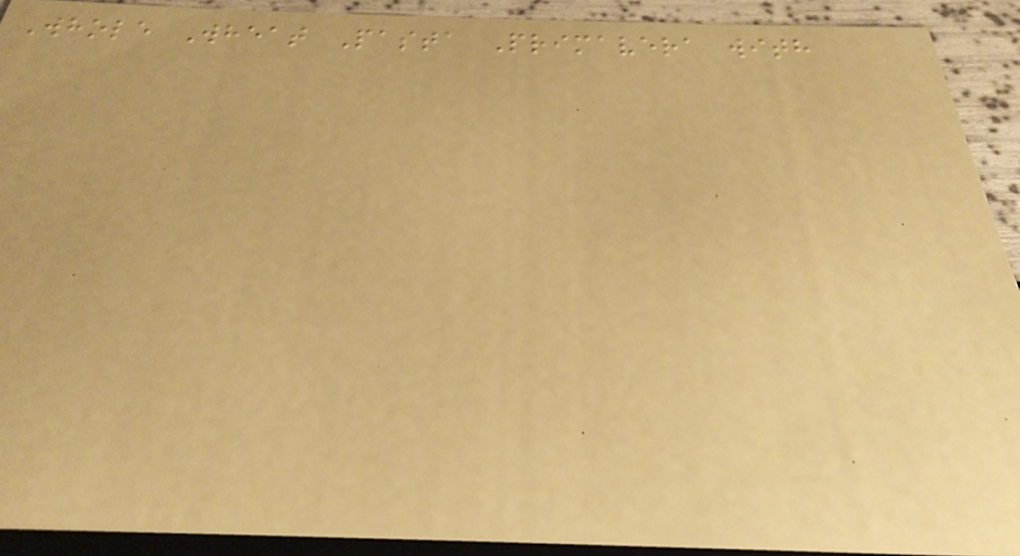Whole Wheat Pasta Primavera with
